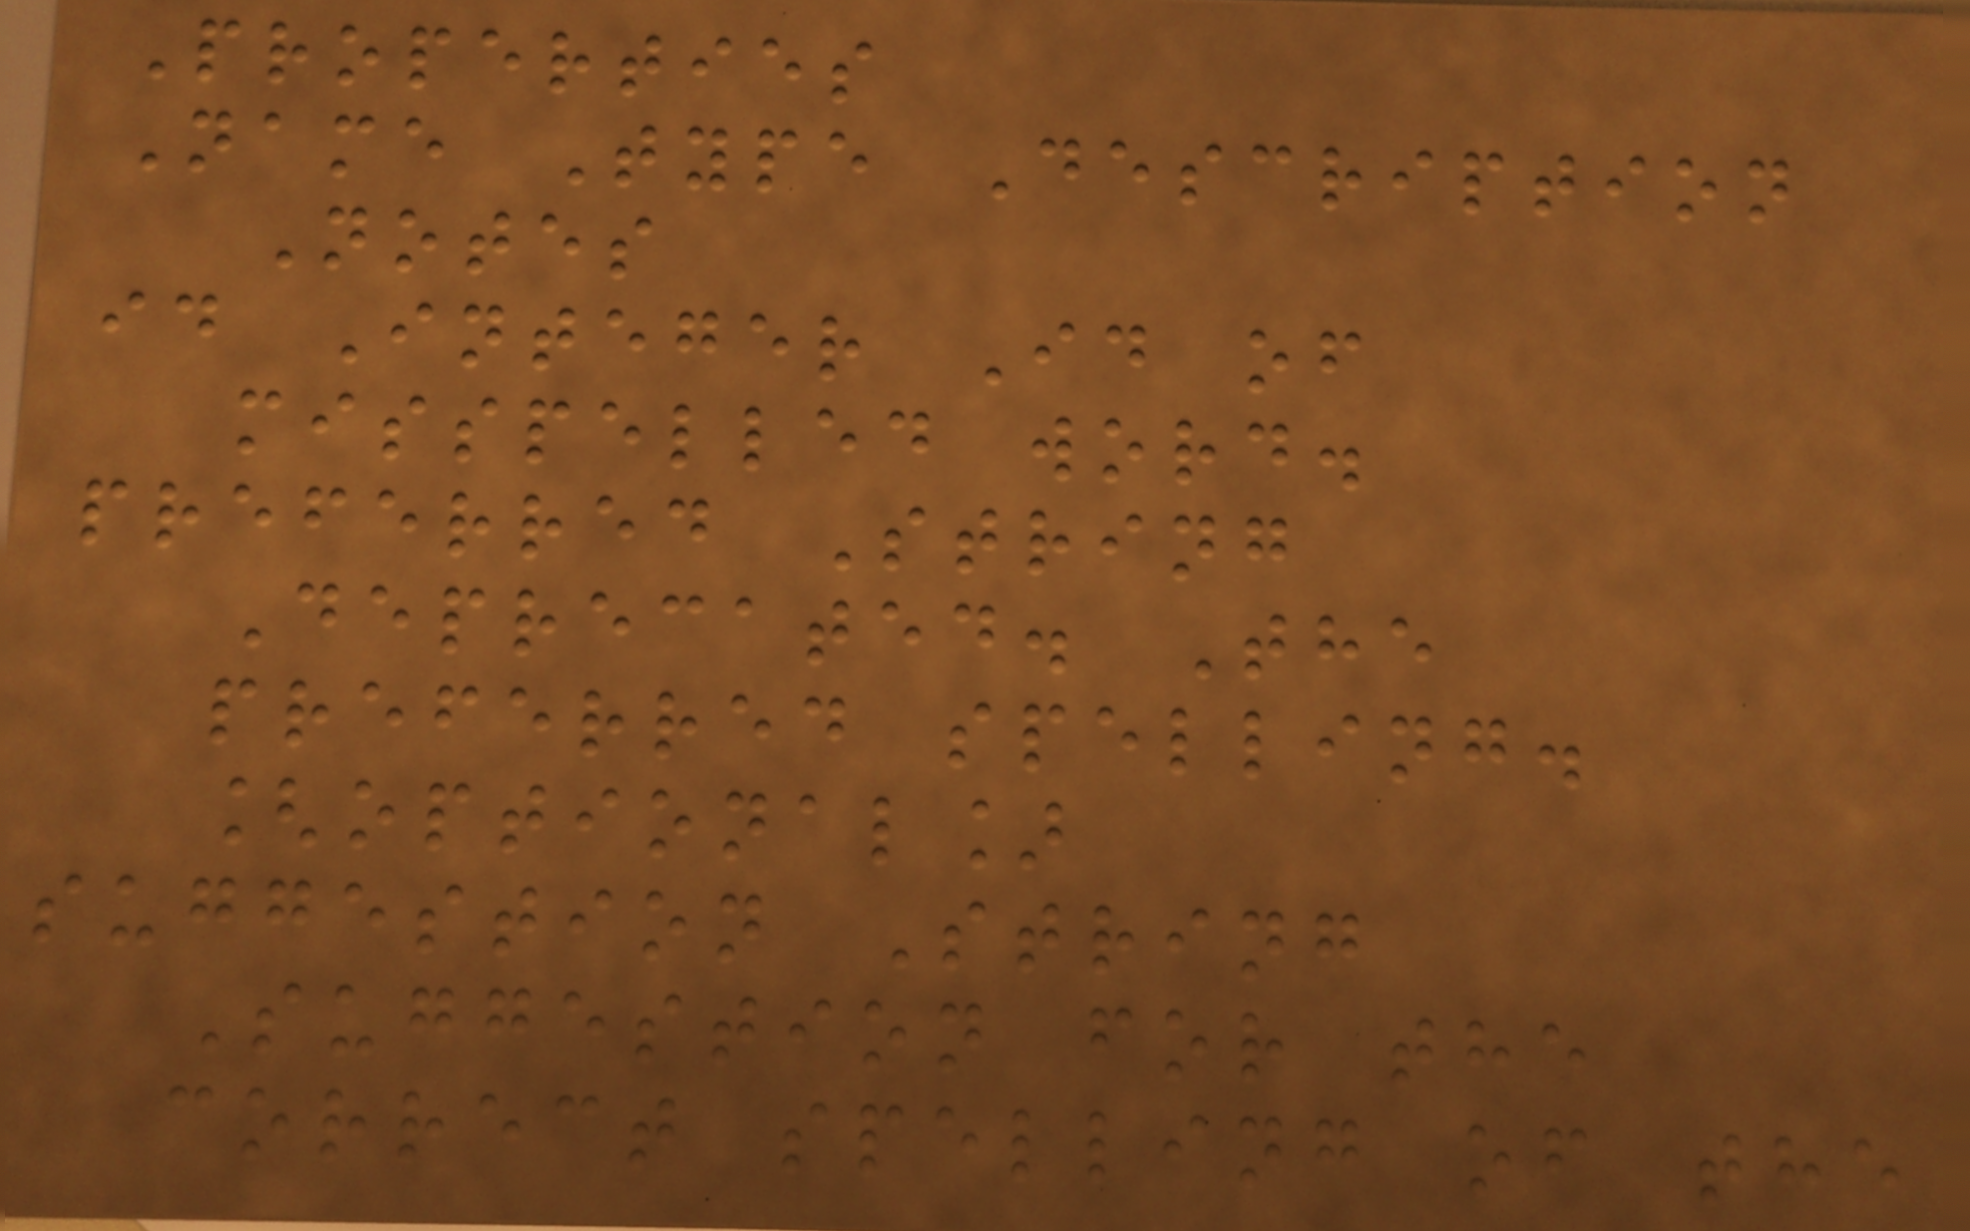Properties
Name Type Description
Notes
id Integer Id of
misspelled word.
preferred String
Deprecated. The
preferred spelling.
[optional]
suggestion String
Suggestion for the
correct spelling of the
